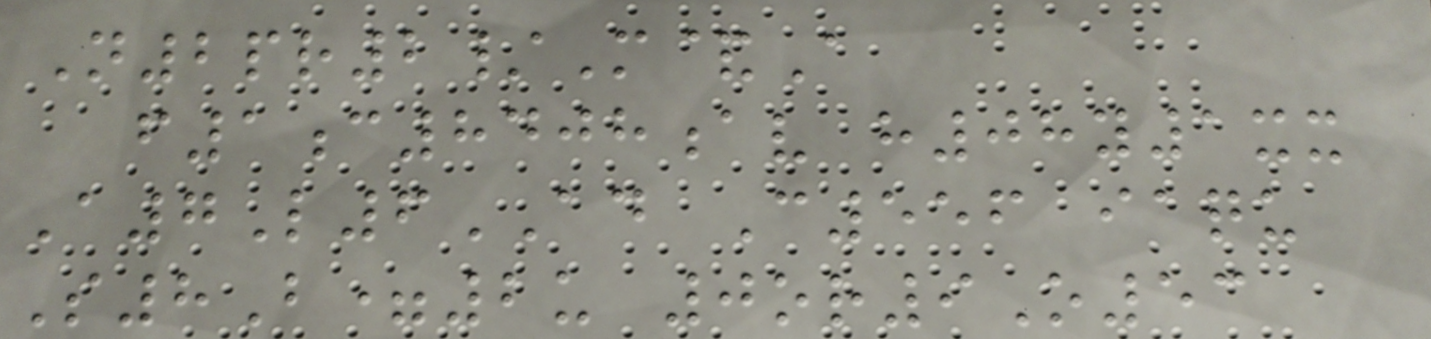N2pr2/M&A
f1c8408av h08y1xx
A7L6AD C556 iaqu
S8B=2u 0or9O53
